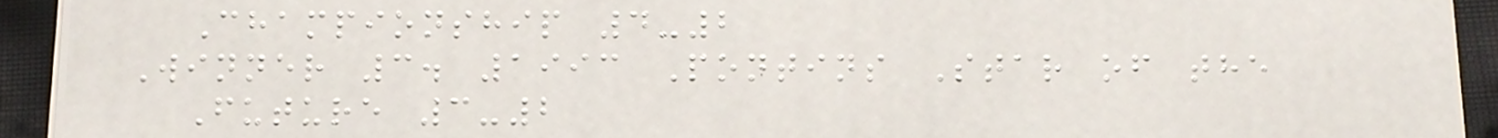Championship 4-2
Winner 3. 1993 Pontins Star of the
Future 3-2
